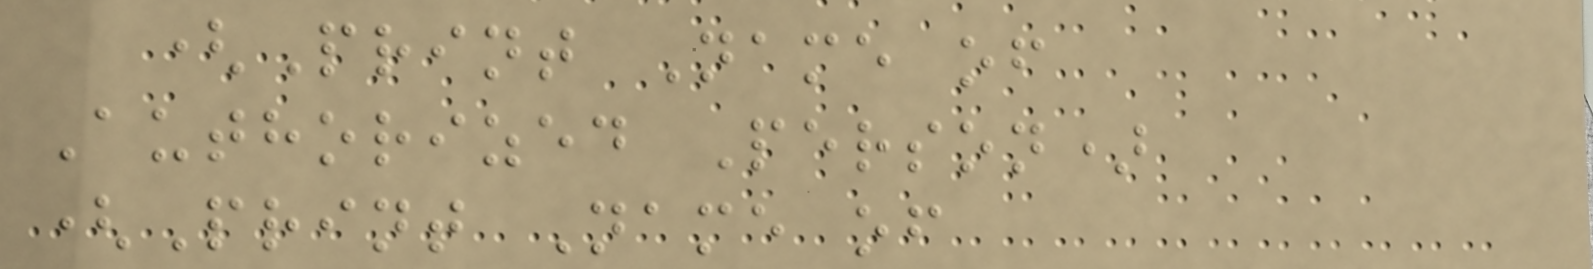(Print Name of
Authorized Person)
(Print Name of
